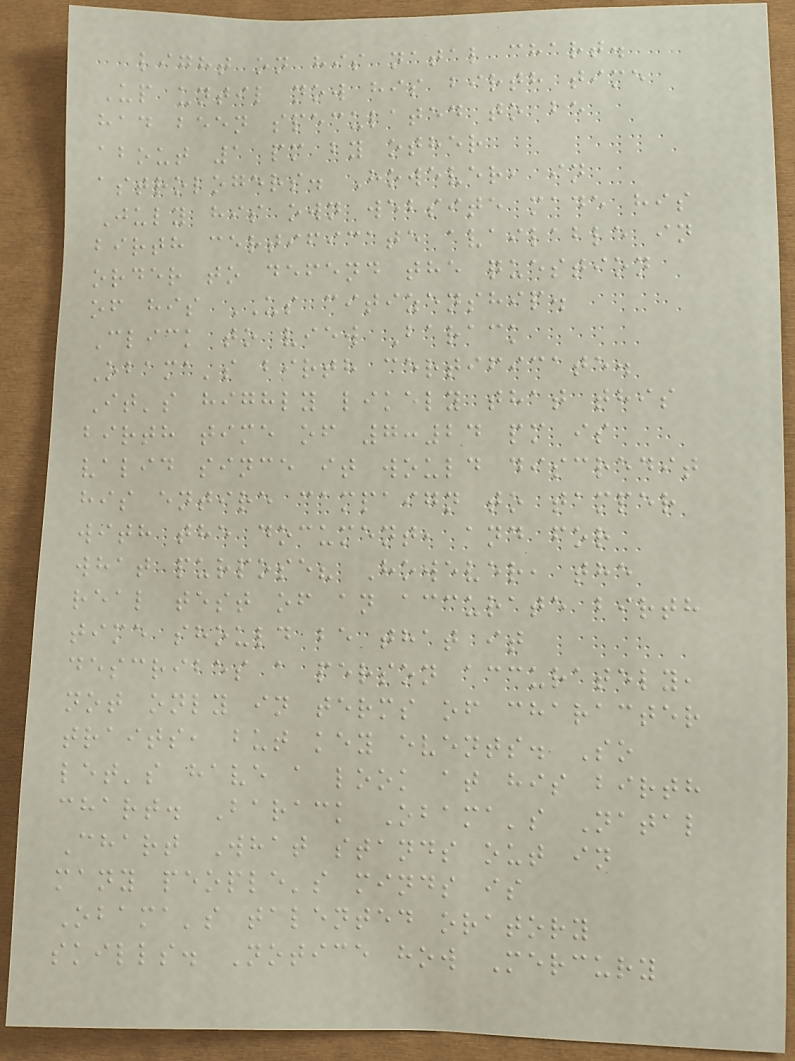light on his natal chart.
Up until now his birth time
had been speculated to be
about 1 pm by other
astrologers. However, in
July his own website made his
birth certificate available in
order to defend the question
of his US citizenship.
Click to view Barack
Obama's birth certificate.
It's highly likely that this
birth time of 7:24 pm is
valid since it would discredit
his entire campaign to tamper
with the document, and for
what purpose? However, the
real test of an accurate birth
time should be that it
describes a person accurately,
not only in terms of character
traits, but key events. So
let's have a look at his birth
chart. Barack Obama's Natal
Chart What stands out in
many people's minds is
Obama's talented oratory
skills. Notice how Mercury
